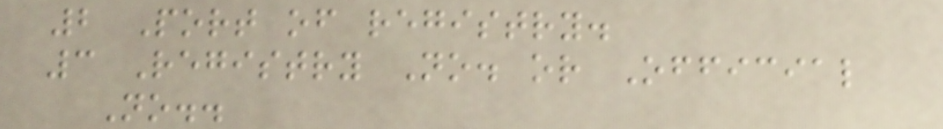2 Port of registry.
3 Registry No. or Official
No..
